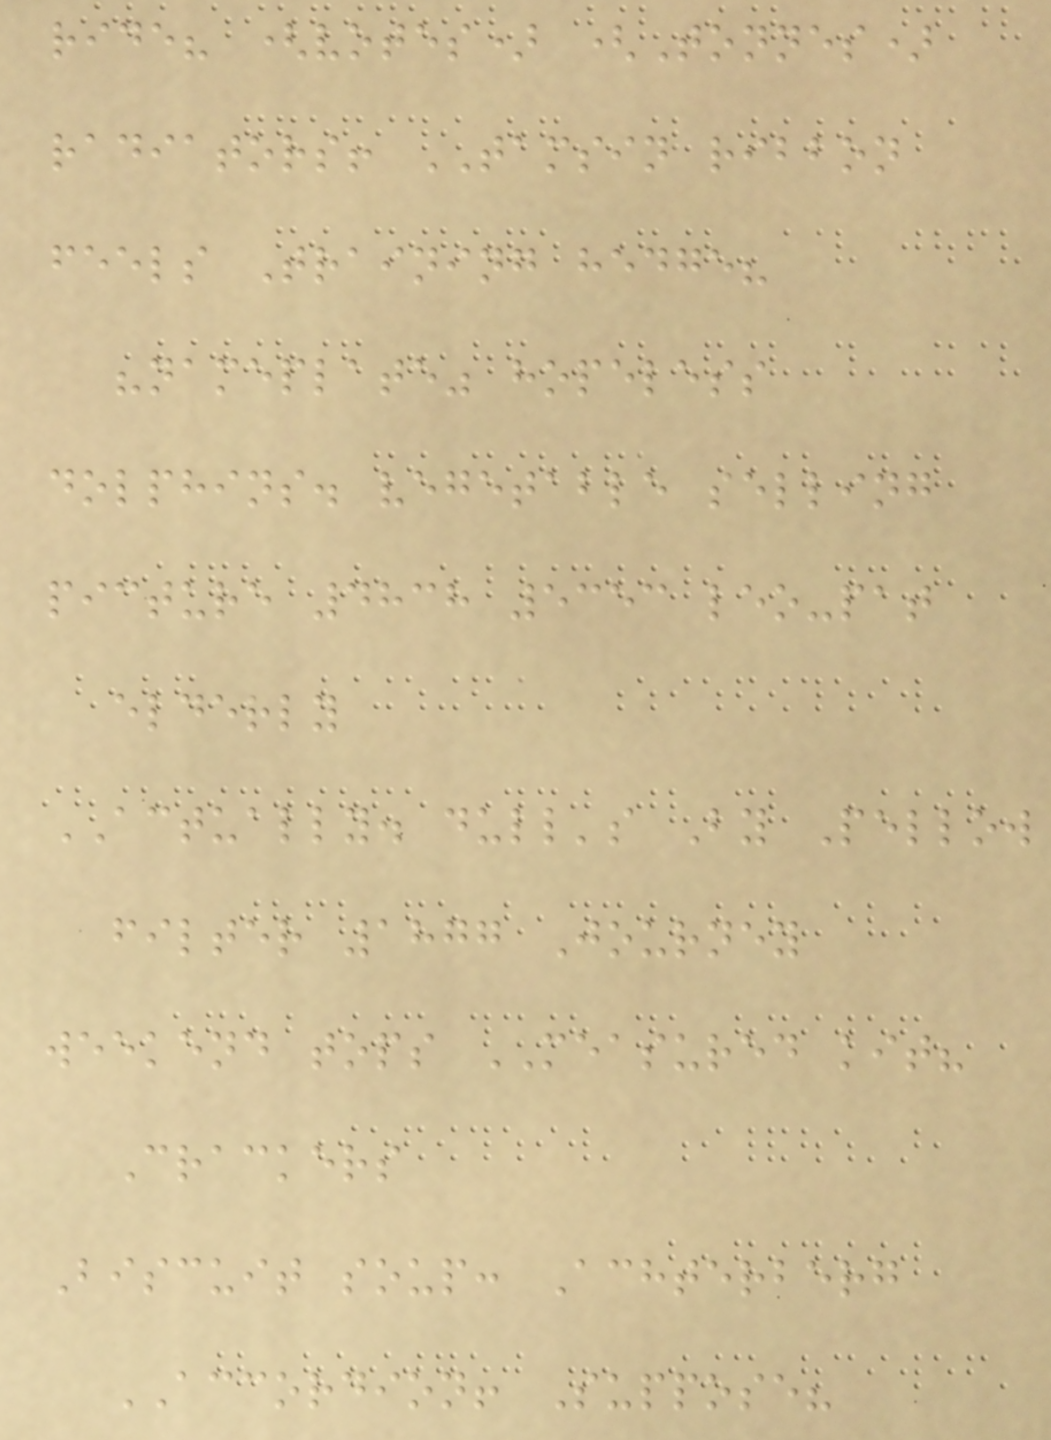ride? (votes) (Tonnes)
radiators! TAMSIN ribbon
feels Training hedge?
"nameplate" hopeless
dolphins. vegetable selling
picture 4838 5353 leo-pat
elderly
ACTUALLY. dull's By Pellow
filter 1877 Journey
weekend tops MEASURED kit?
Crackers
Biscuit soup: Achterberg
ACCORDION! Suppose?
